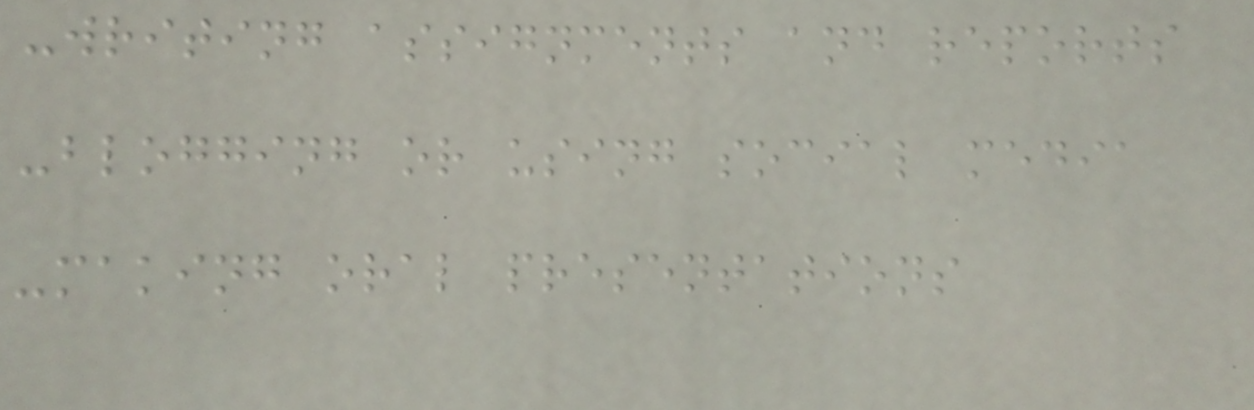-writing assignments and reports
-blogging or using social media
-making oral presentations
